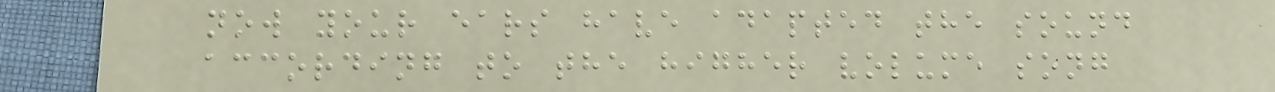now your ears have adapted the sound
according to the higher volume song
